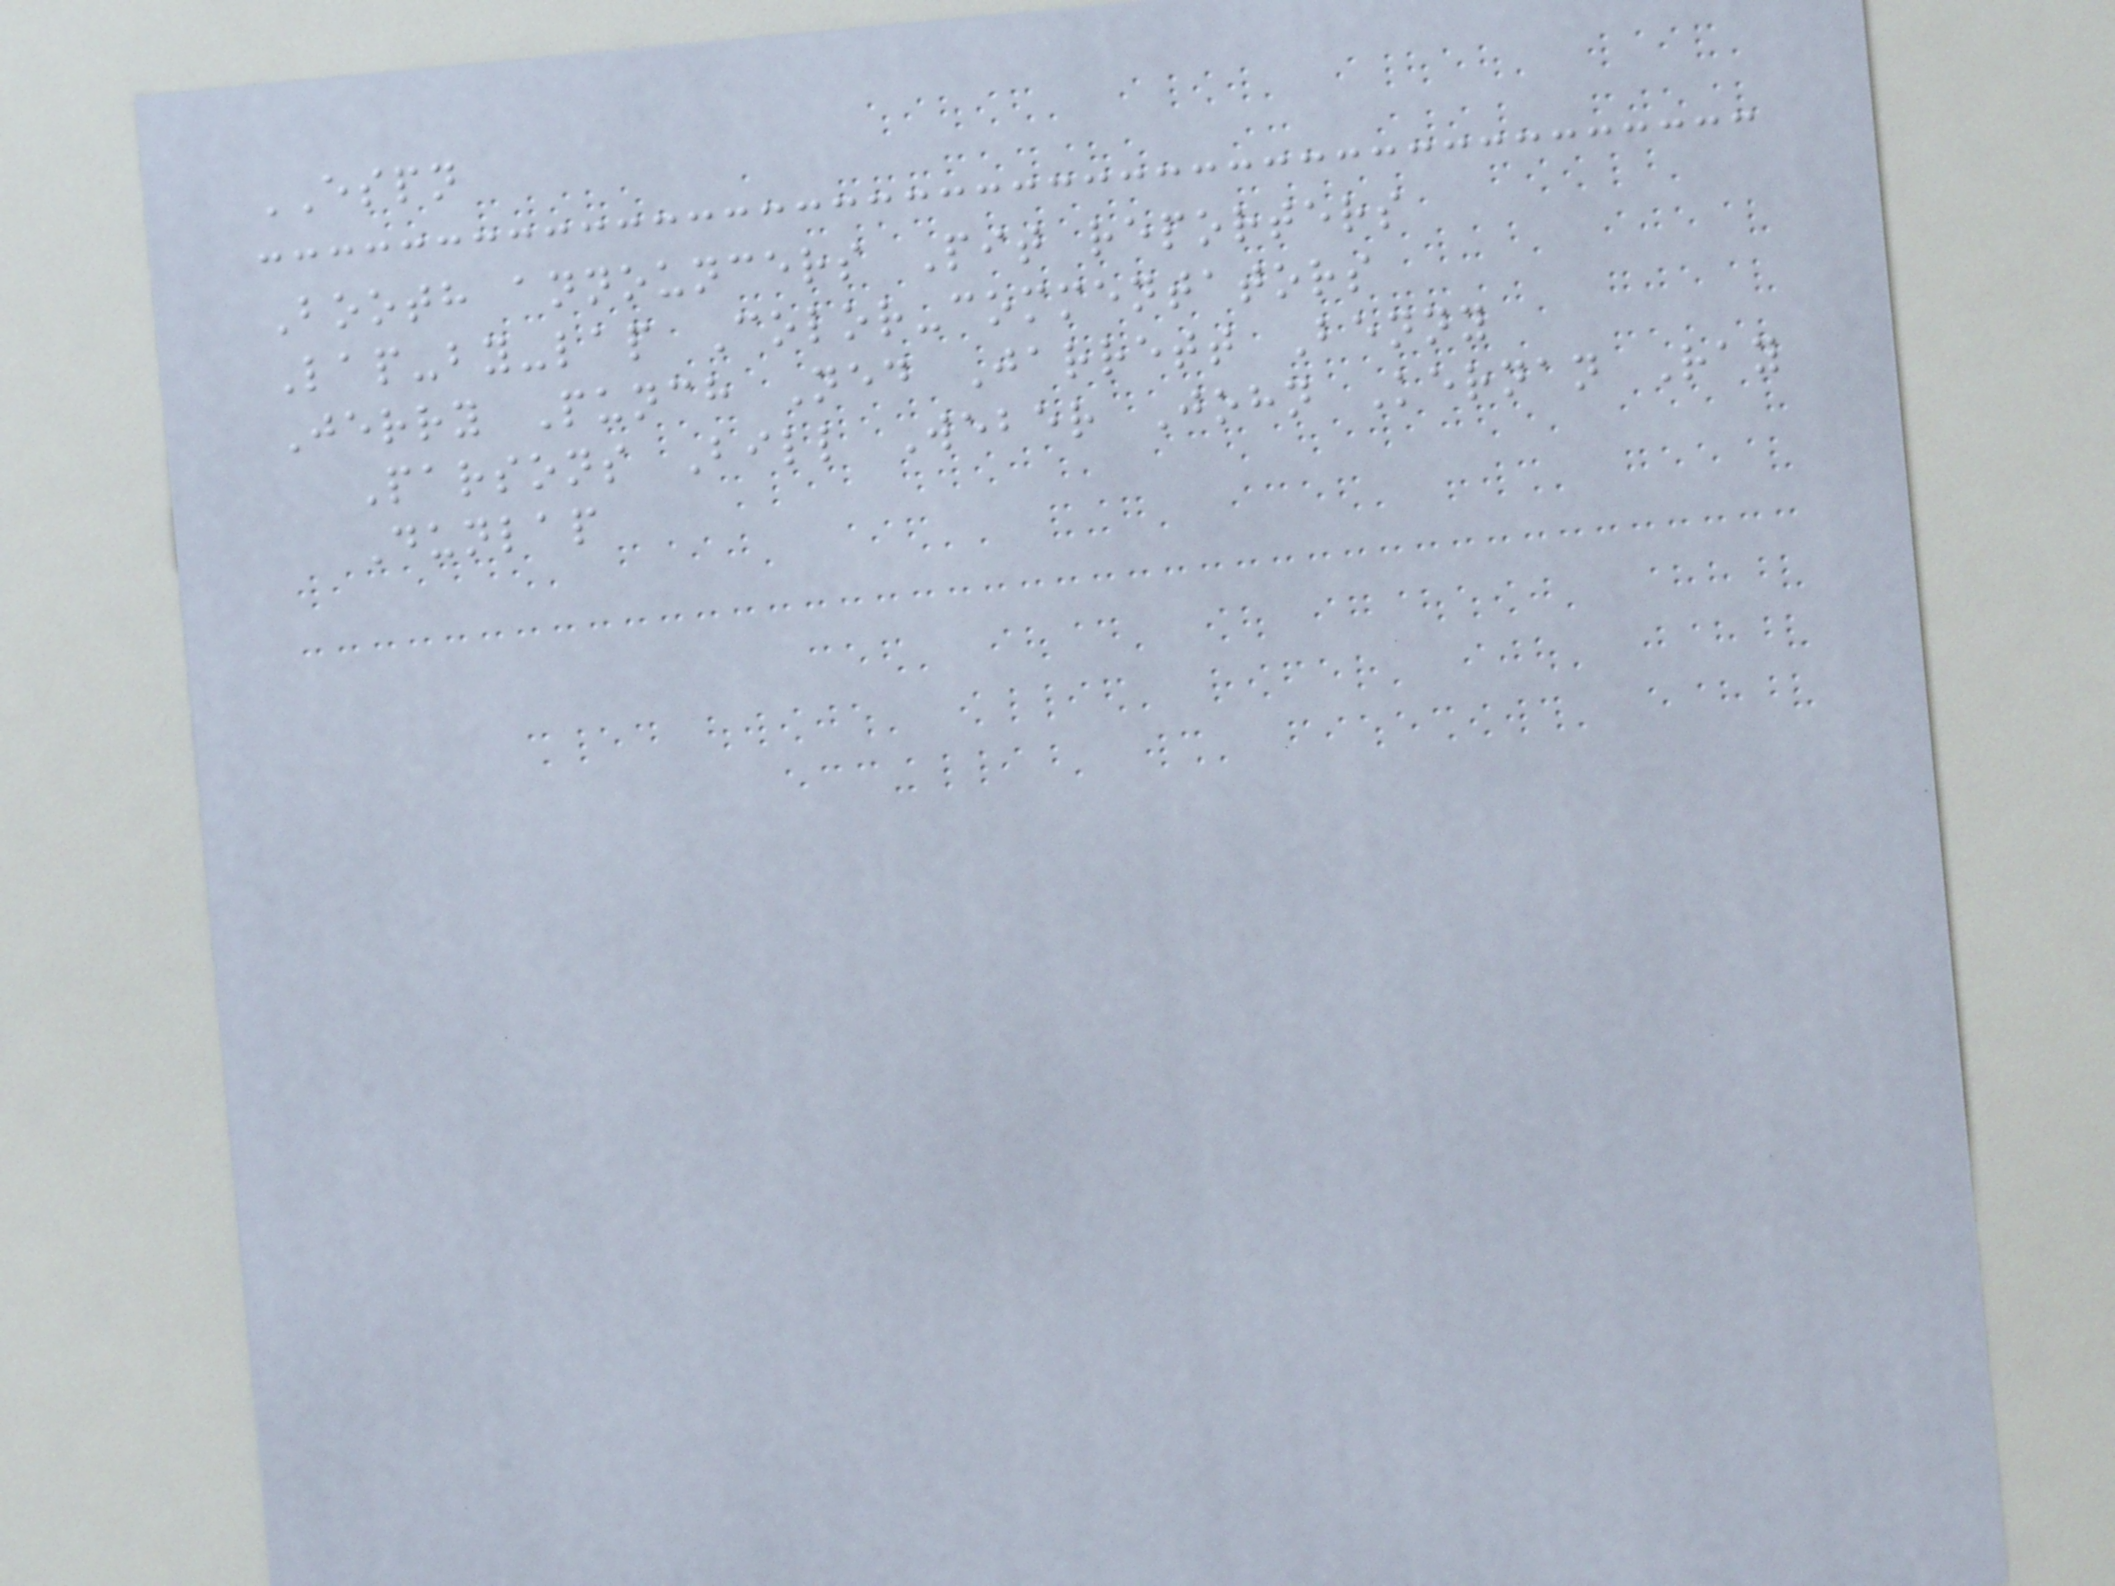ESPN
Booth announcers Pit reporters
Lap-by-lap Color-commentators
Jerry Punch Ned Jarrett Benny
Parsons Bill Weber John Kernan Ray
Dunlap
